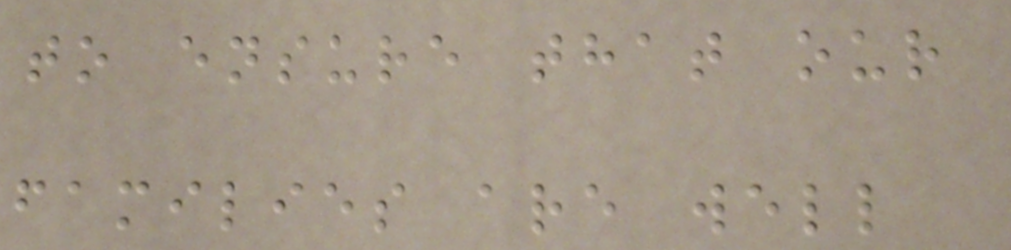to ensure that our
families are well
